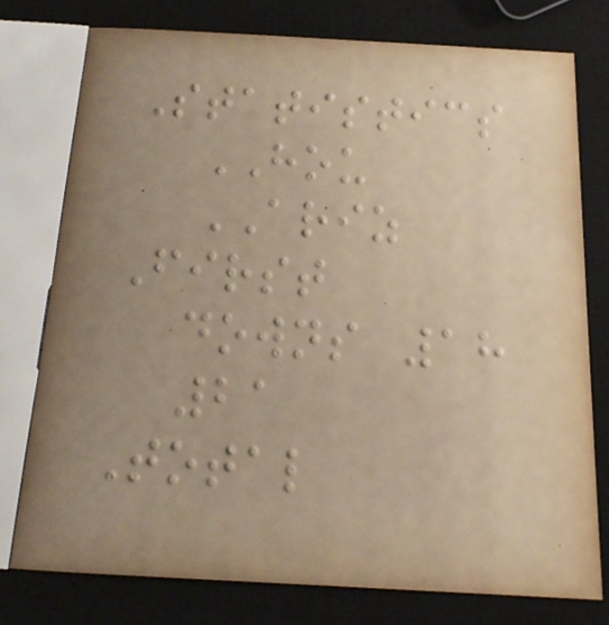Statistics
HOU
ARIZ
First
downs 18
21
Total
